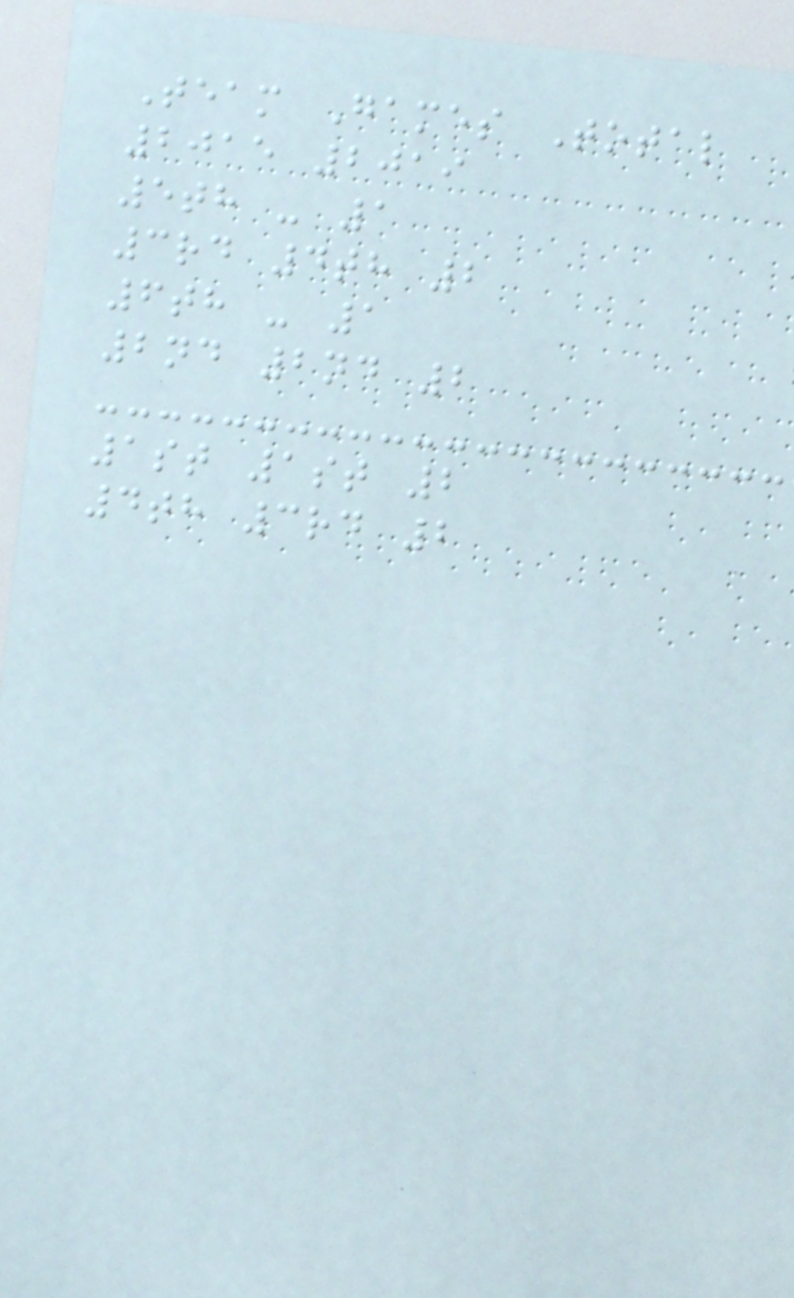Team Games Total
2015 2019
5th - 1
3rd 4th 2
6th - 1
2nd 2nd 2
1st 1st 2
4th 3rd 2
